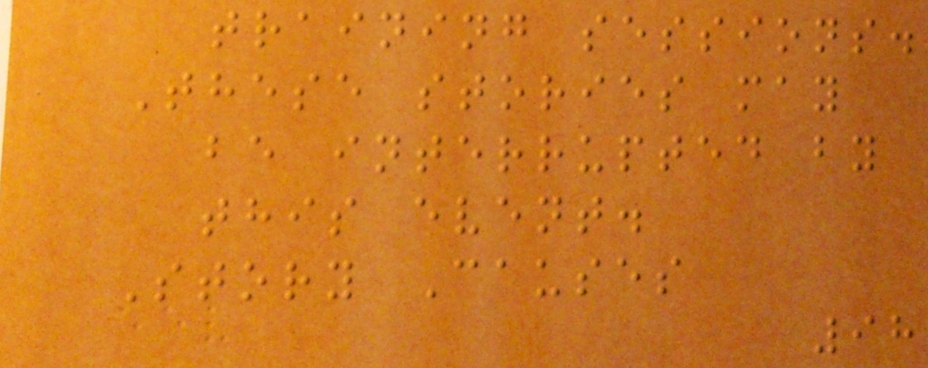training sessions.
These stories may
be interrupted by
this event.
Story Causes
98
